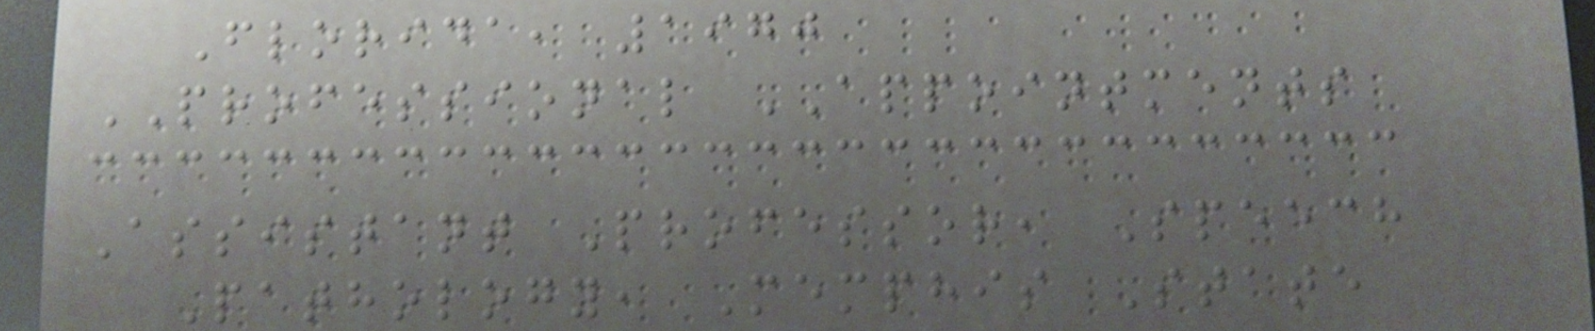Florida, 1970
PROFESSIONAL APPOINTMENTS
Assistant Professor, Speech
Pathology, Memphis State
